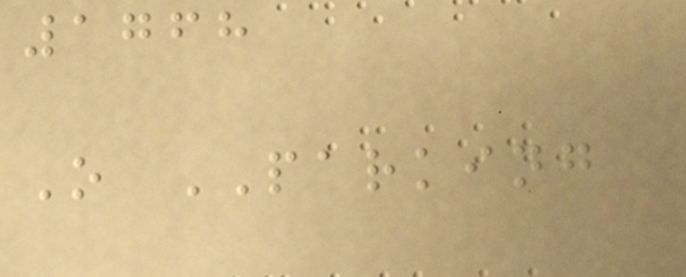1768
O PARKING
